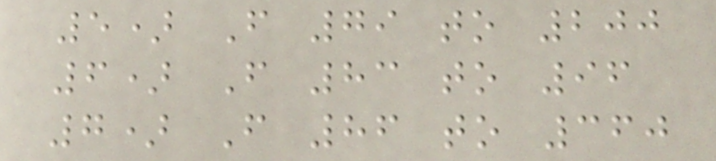5) From 79 to 200
6) From 83 to 96
7) From 86 to 360
